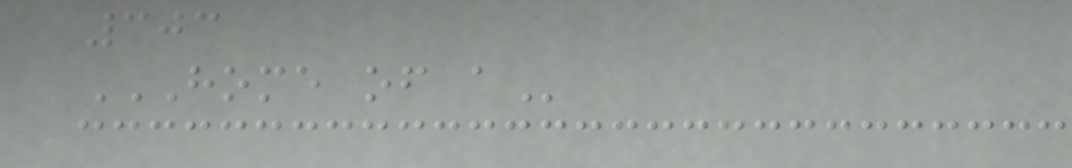303
HOME OF A
